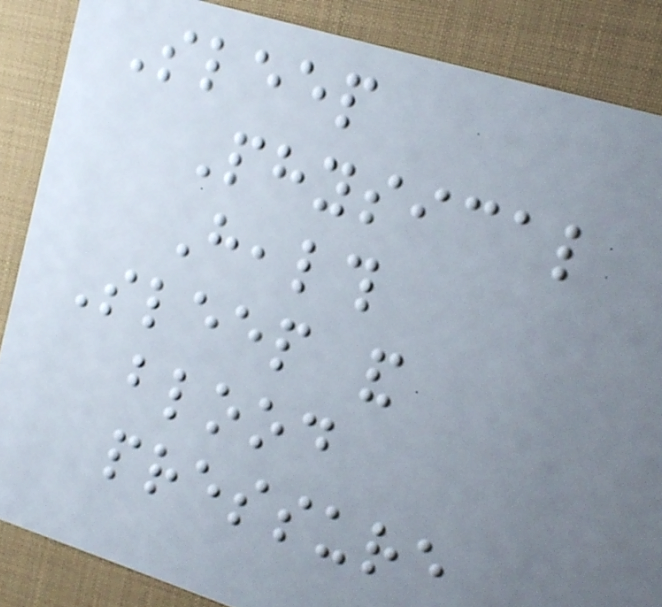Sleep
Physical
Health
Sleep and
blood
pressure
